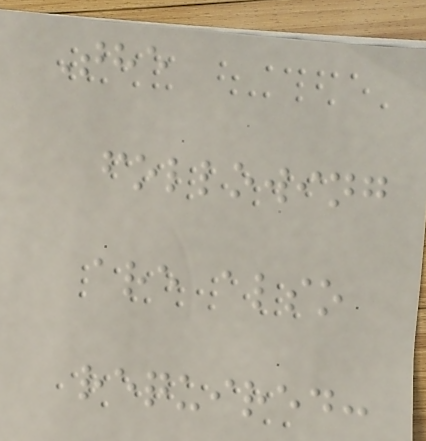The
following
are also
required:
